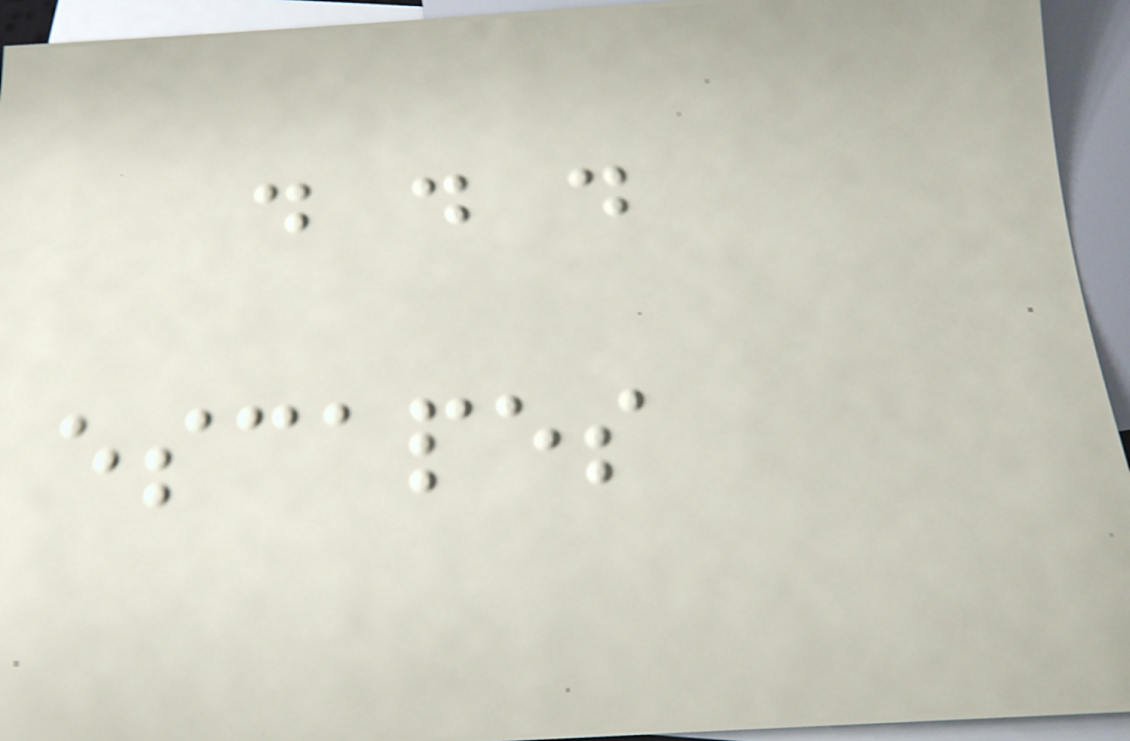. . .
escapes
